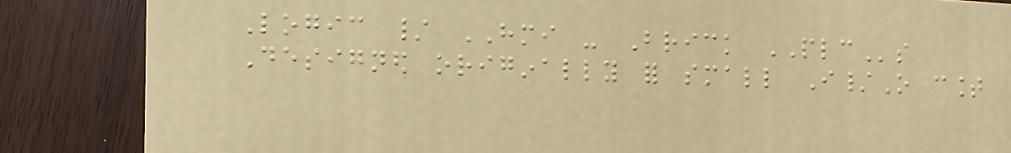Logic / HMI - Brick PLCs
Designed originally for small I/O count
